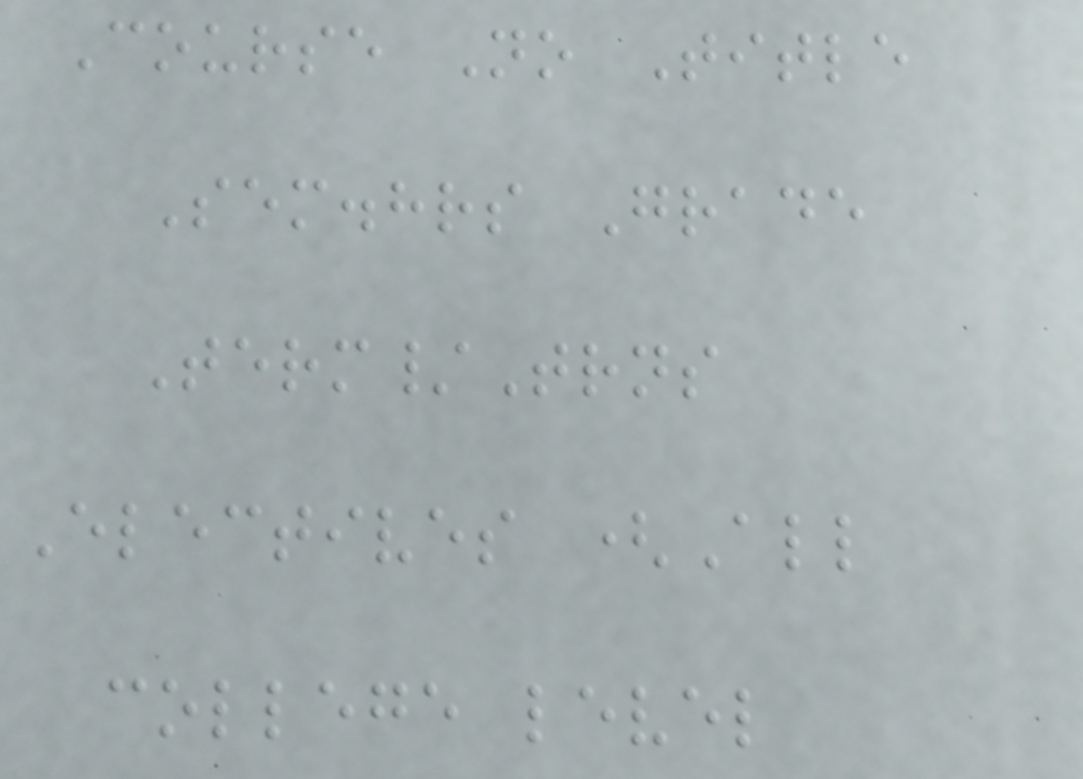Course No Title
Sem.hrs Grade
Term/Trns
Electives (All
college level
